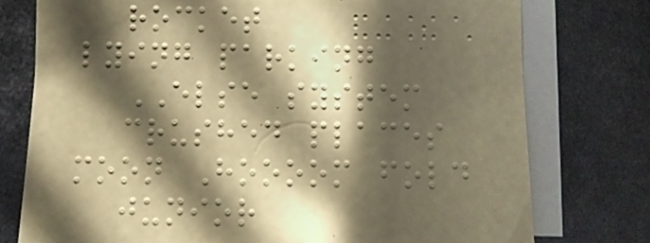rocket
lying parking
ELSE system
crushed places
moon Hoooom fold
junior
